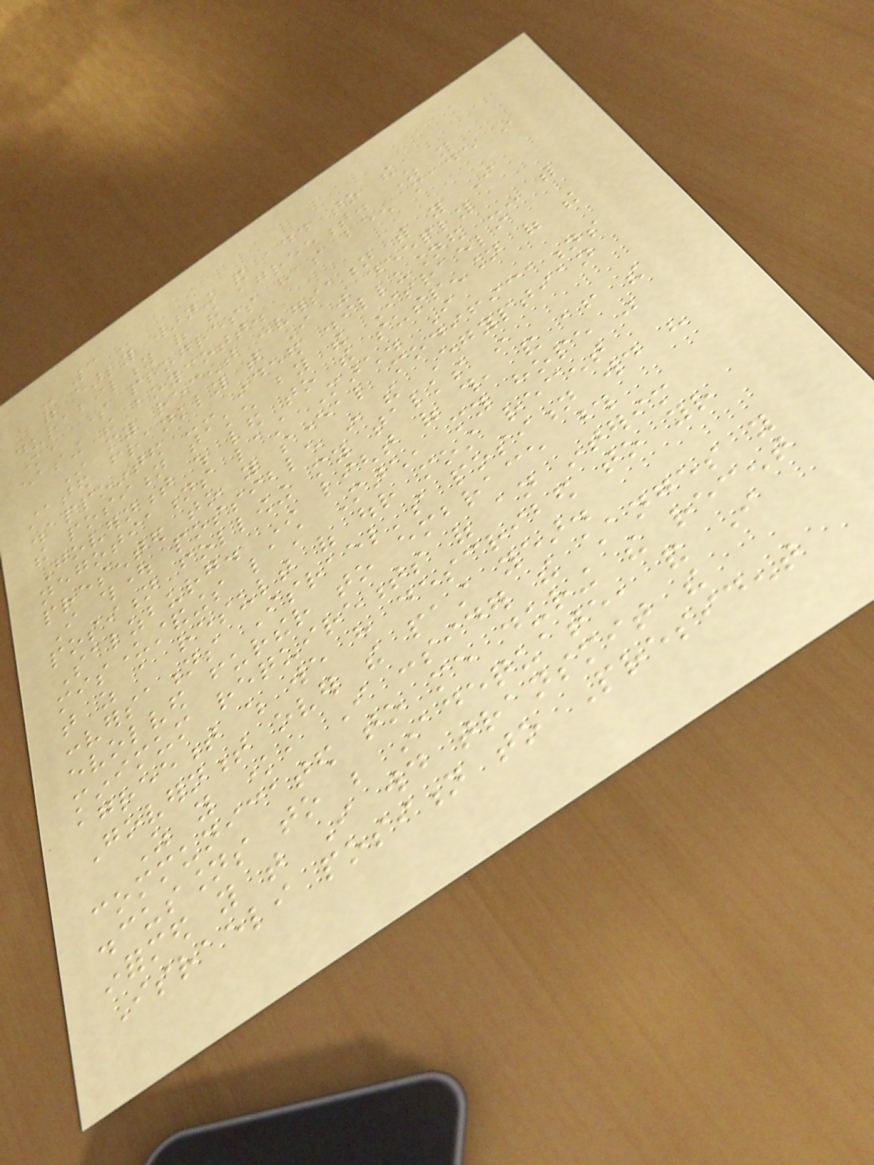- 3 -
of early warning and add to the
durability of the agreement. As you
know, some progress has been made in
easing the boycott.
In my recent conversation with you I
stated frankly that I was deeply
disappointed -- indeed disillusioned -- with
the position taken by the Israeli
Government which led to the suspension of the
negotiations last March. I
presented to you several modifications
I thought possible in the Egyptian
position following my talks in
Salzburg. In light of this, and after the
misunderstandings last March, my hope was
that as a result of our most recent
conversations Israel's position would have
evolved further to embrace those
minimum requirements of an interim
agreement which we have described to your
Government over the past year.
As you know, I consider the changes you
communicated to me during the recent
discussions to be inadequate, and I
informed you that I would transmit the
Israeli position to President
